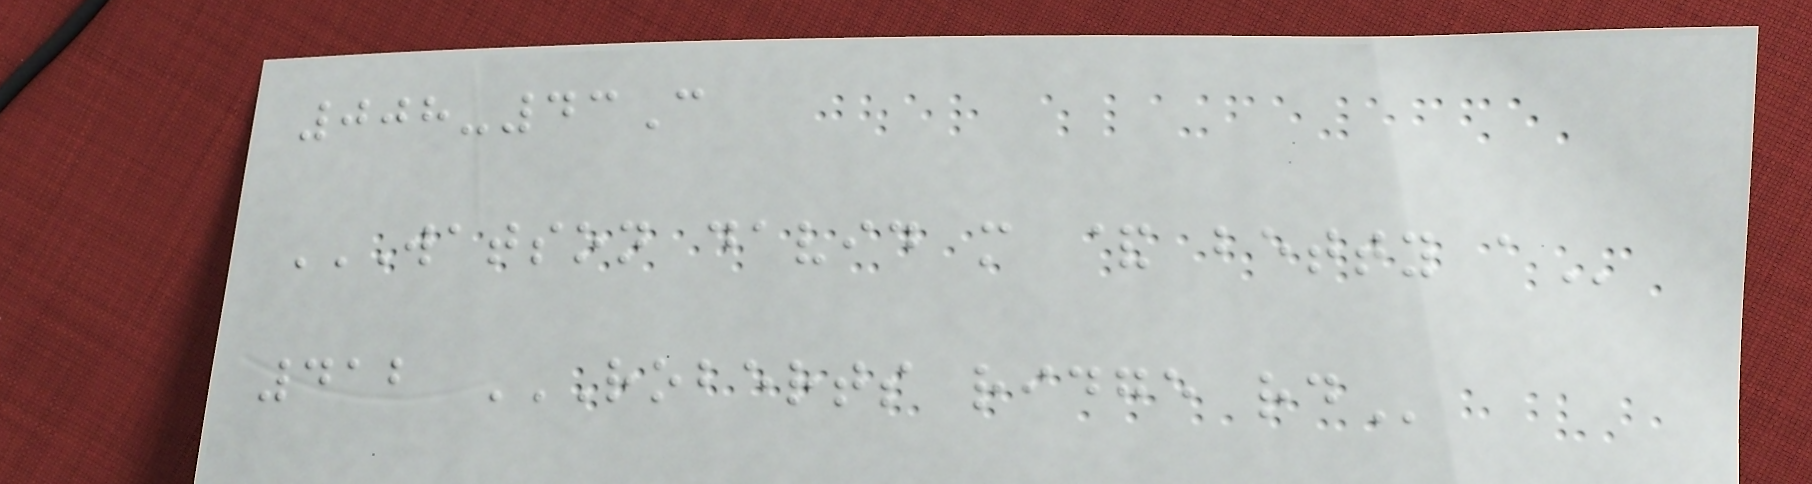008-43C
WATSON DAVID M & BETTY A
412 ROBERTS RIDGE RD
